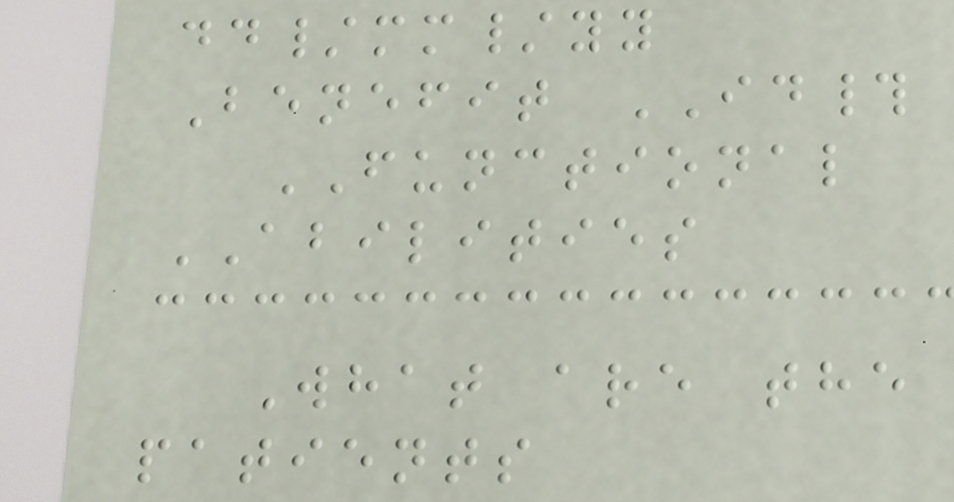dd/mm/yy
Benefit ID#
FUNCTIONAL
ABILITIES
What are the
patients
